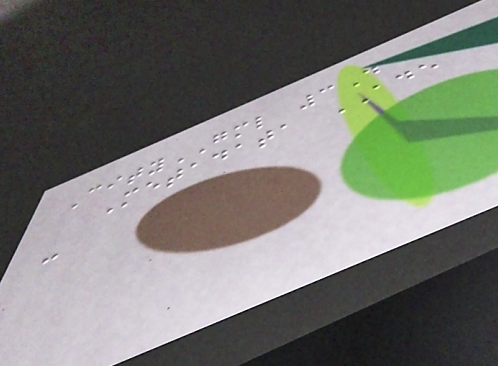CityGML 3D
Metadata ADE
-
